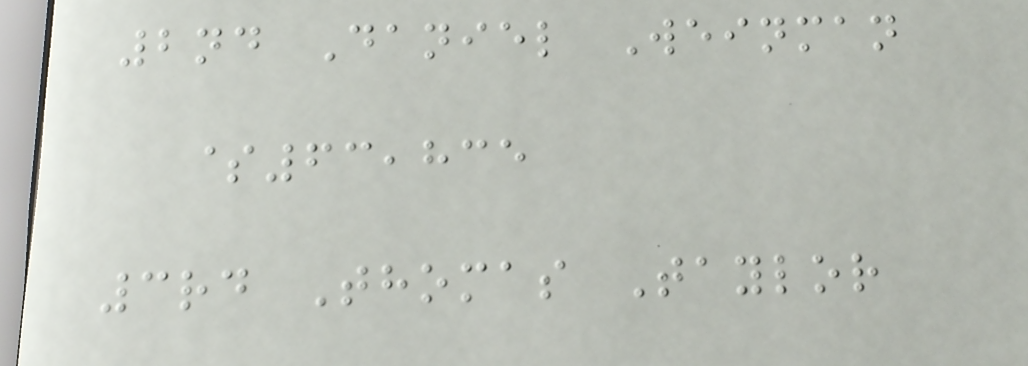2nd Daniel Weinman
$63,835
3rd Thomas Taylor
